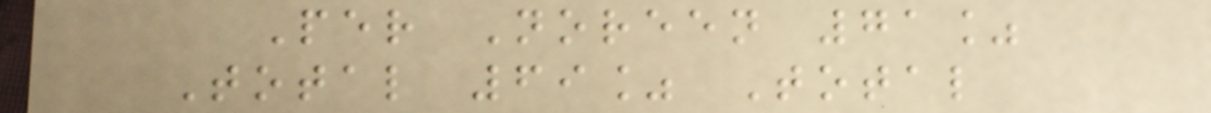Per Noreen 71%
Total 69% Total
